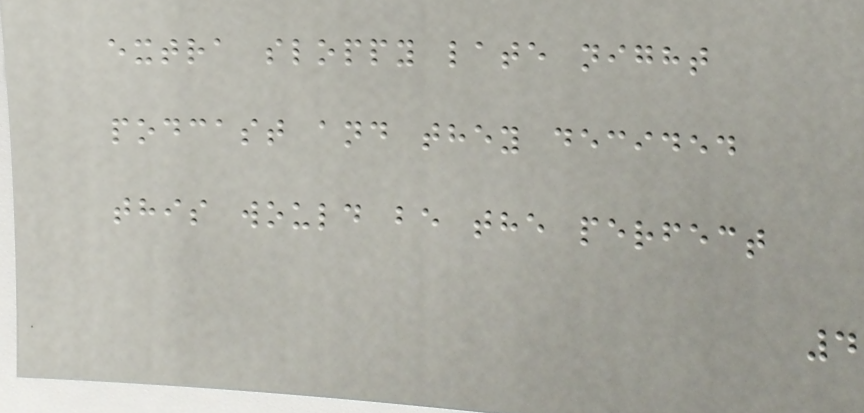extra sloppy late night
podcast and they decided
this would be the perfect
4
